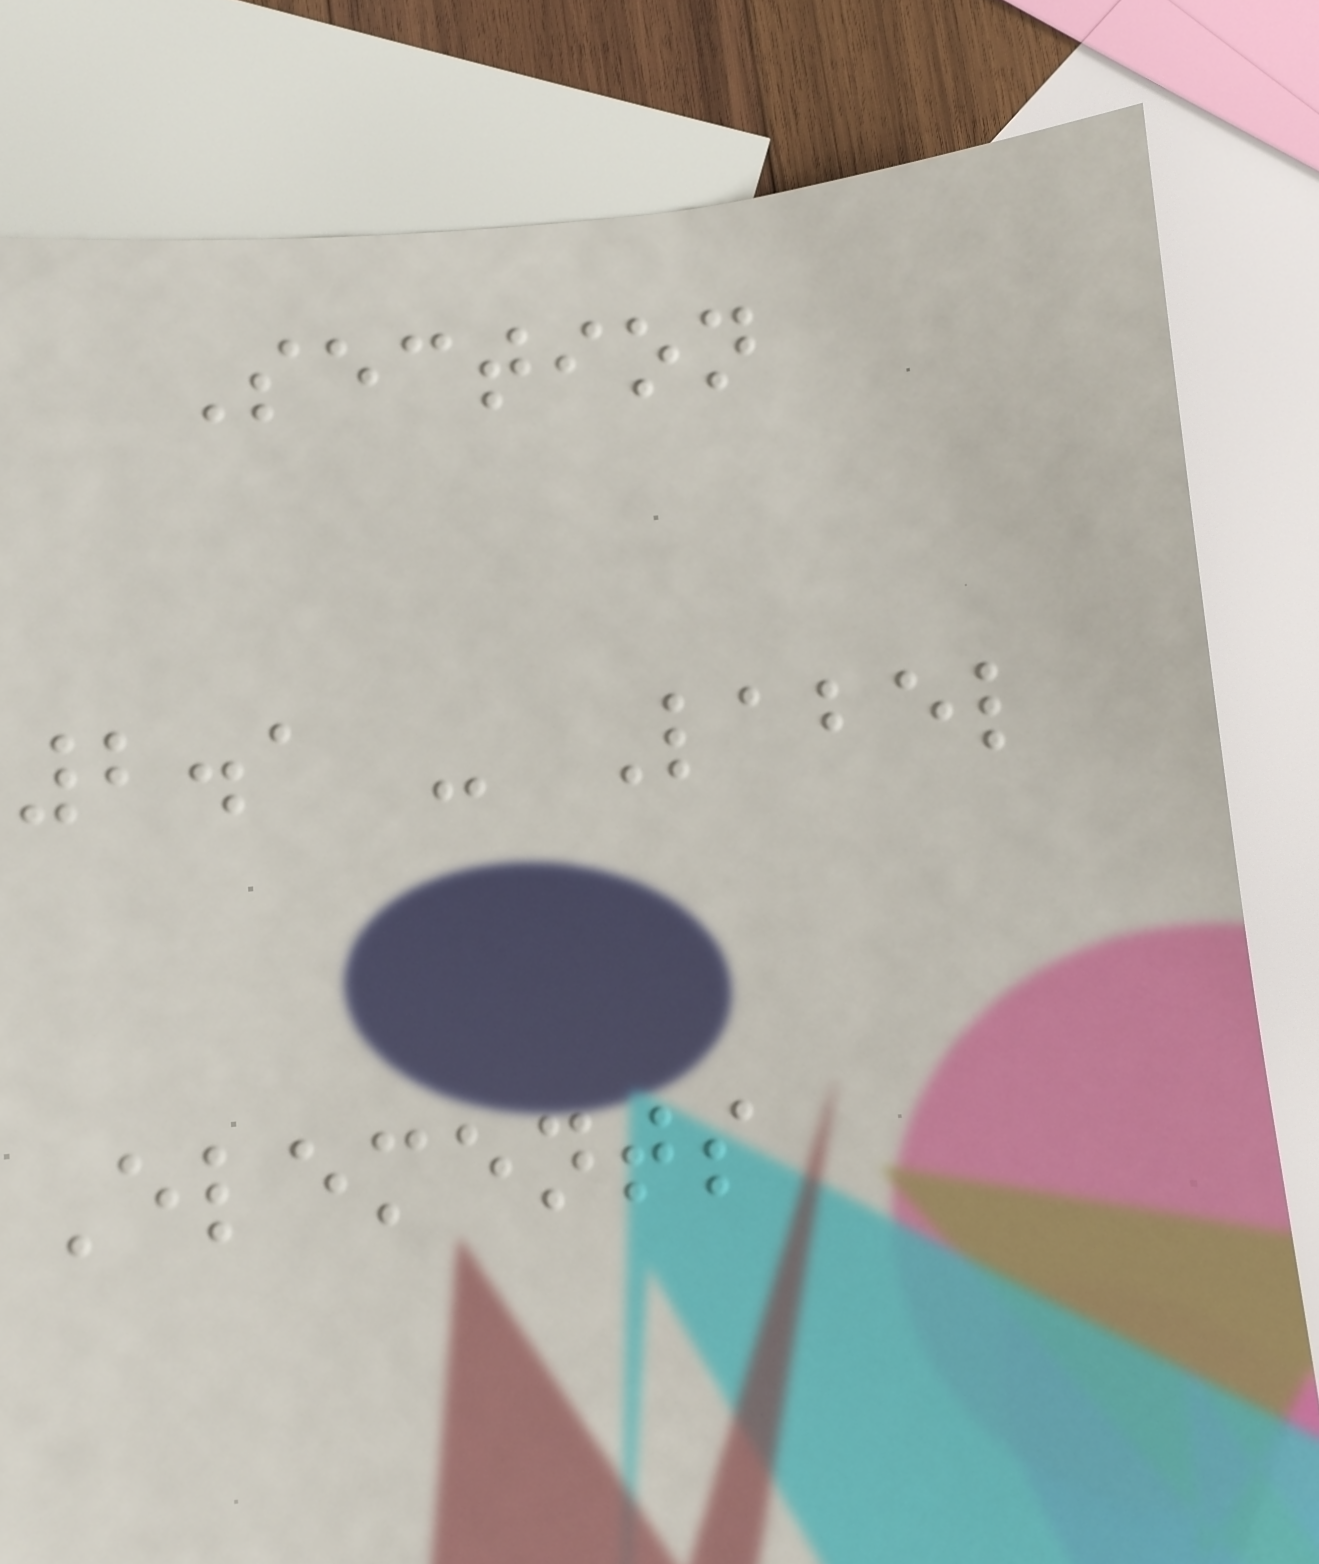Section
2.1 - Label
Elements
